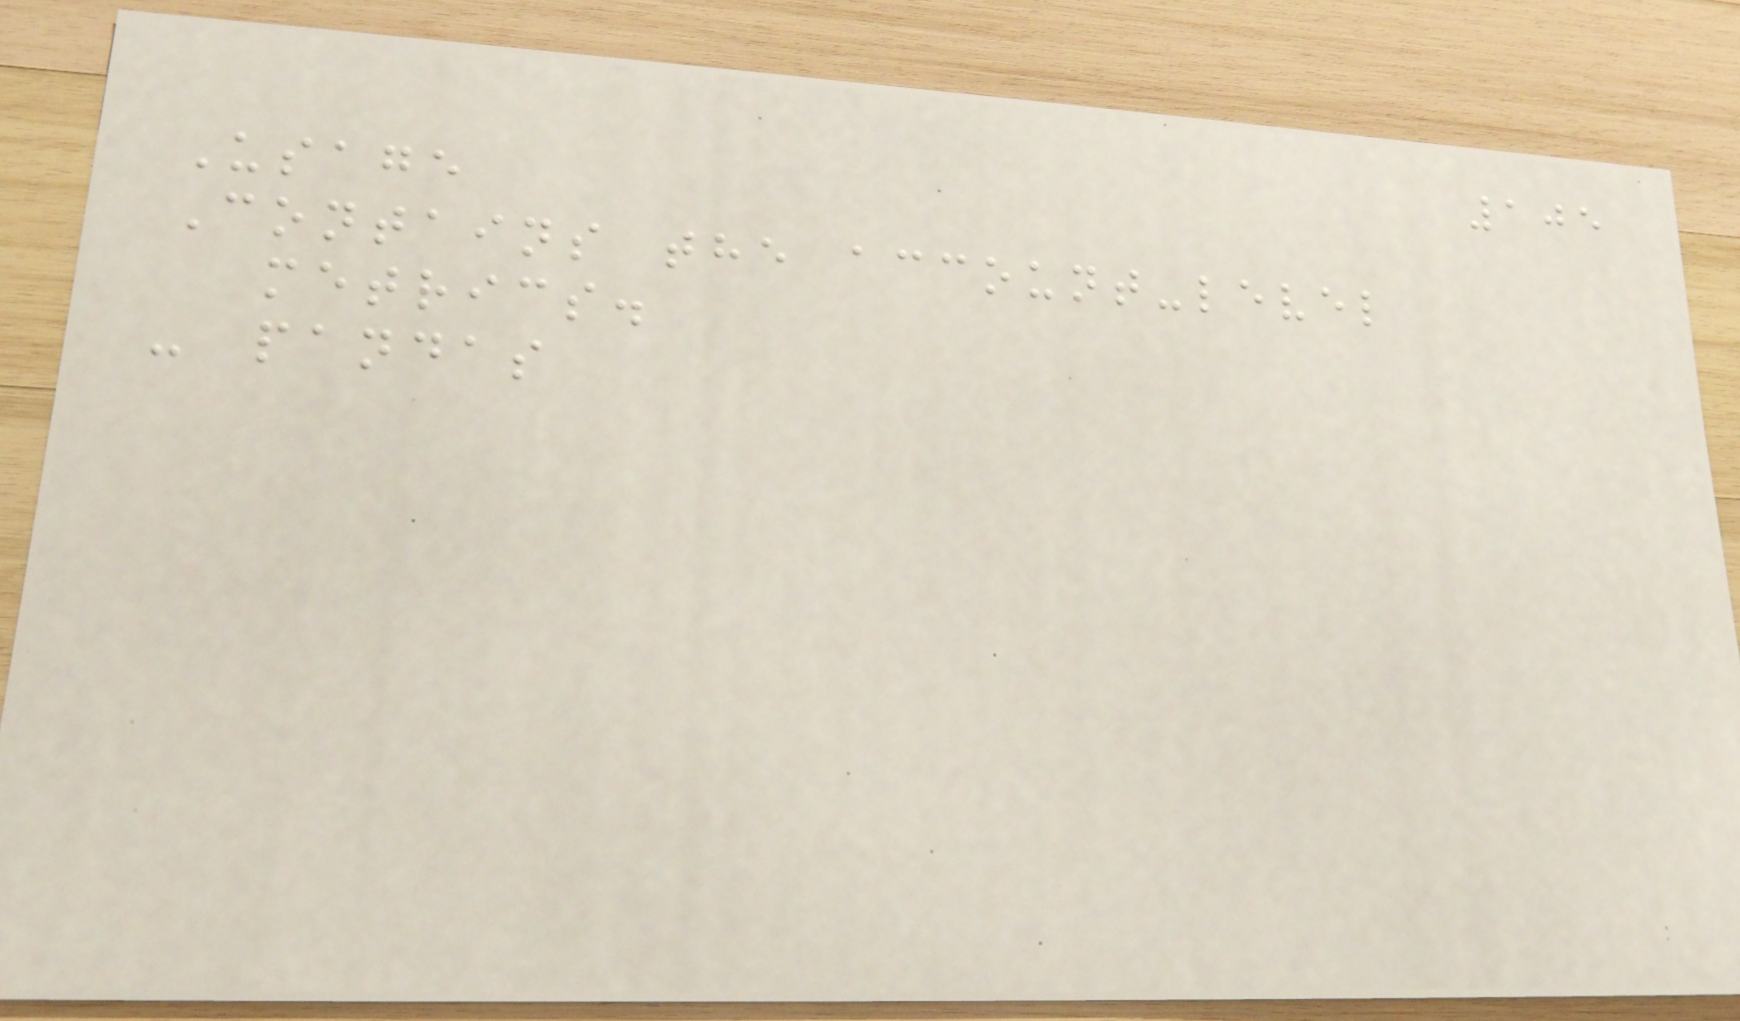105
Usage
Contains the account-level
metrics.
- pandas
